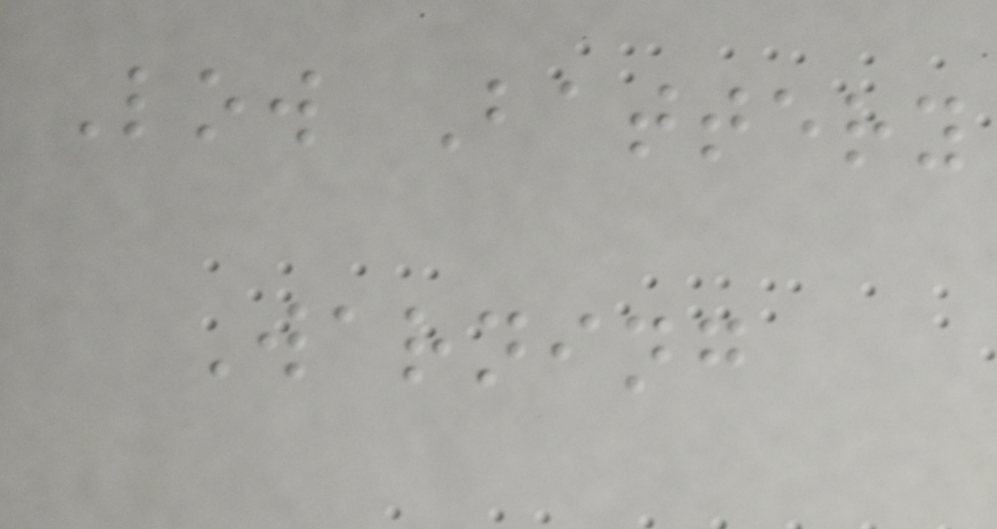Low Battery
Warning
